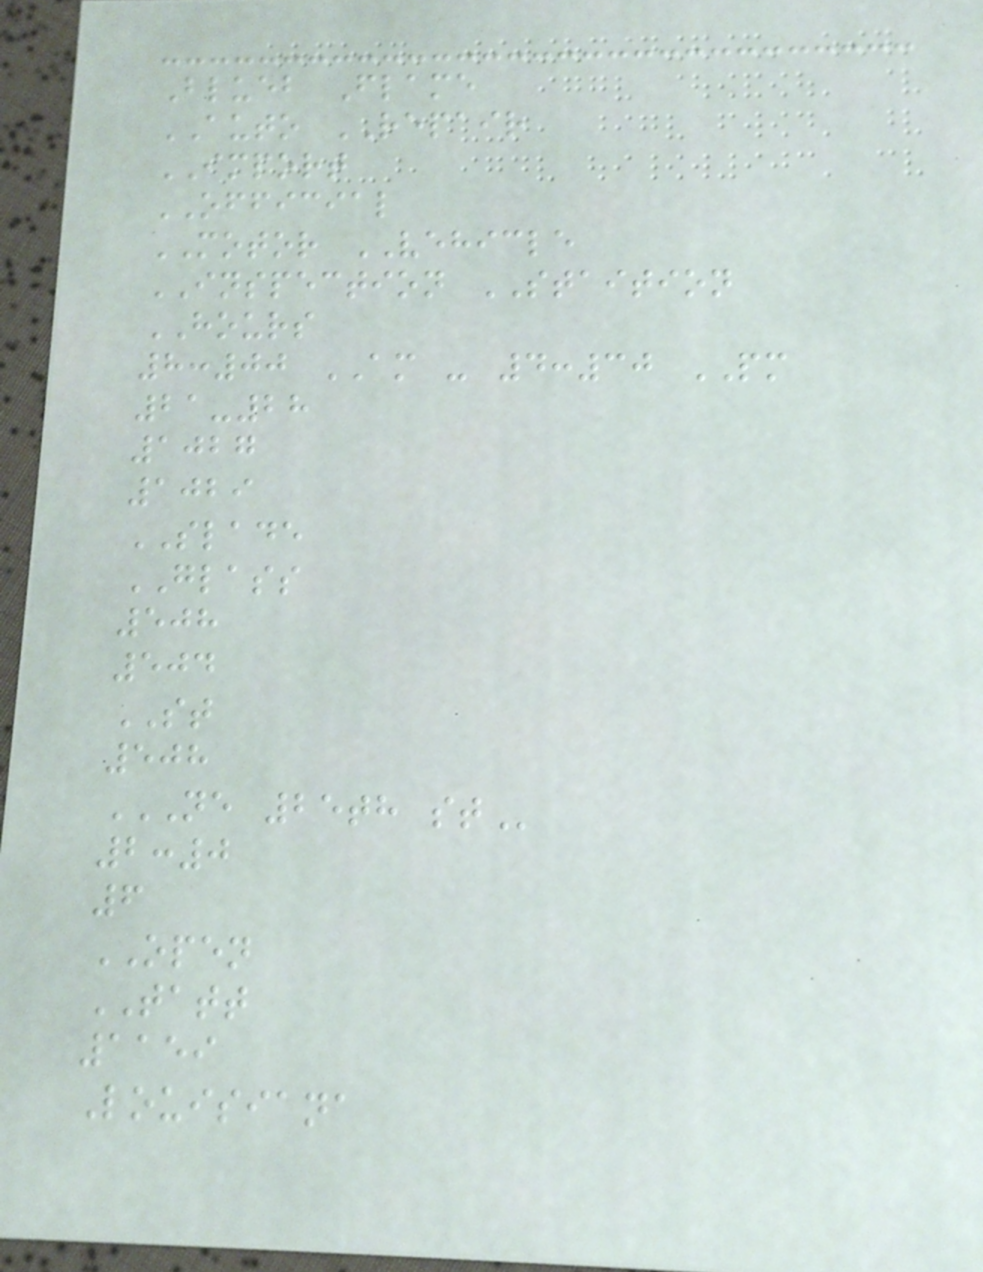Blueb Flame
AUTO REPAIR
IMPORT
OFFICIAL
MOTOR VEHICLE
INSPECTION STAITION
HOURS
8:00 AM - 4:30 PM
21-28
1027
1029
SLADE
GLASS
508
504
ST
508
NE 25TH ST
2:0
6
OPEN
TATT
1159
Louisiana
